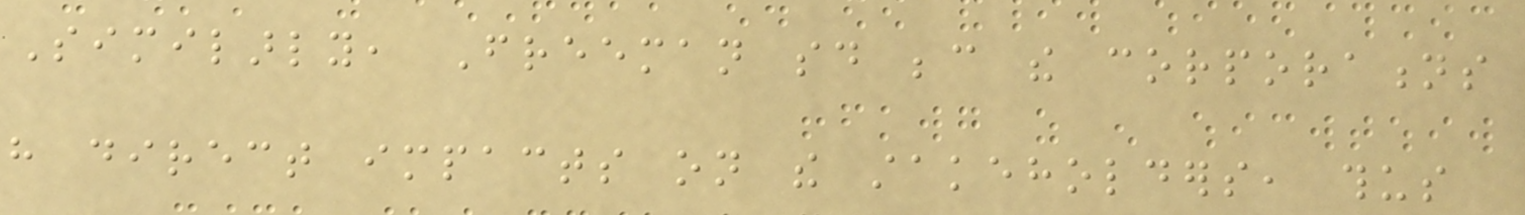Similarly, Freeman said because the corporations
have direct impacts on the stakeholders, thus
